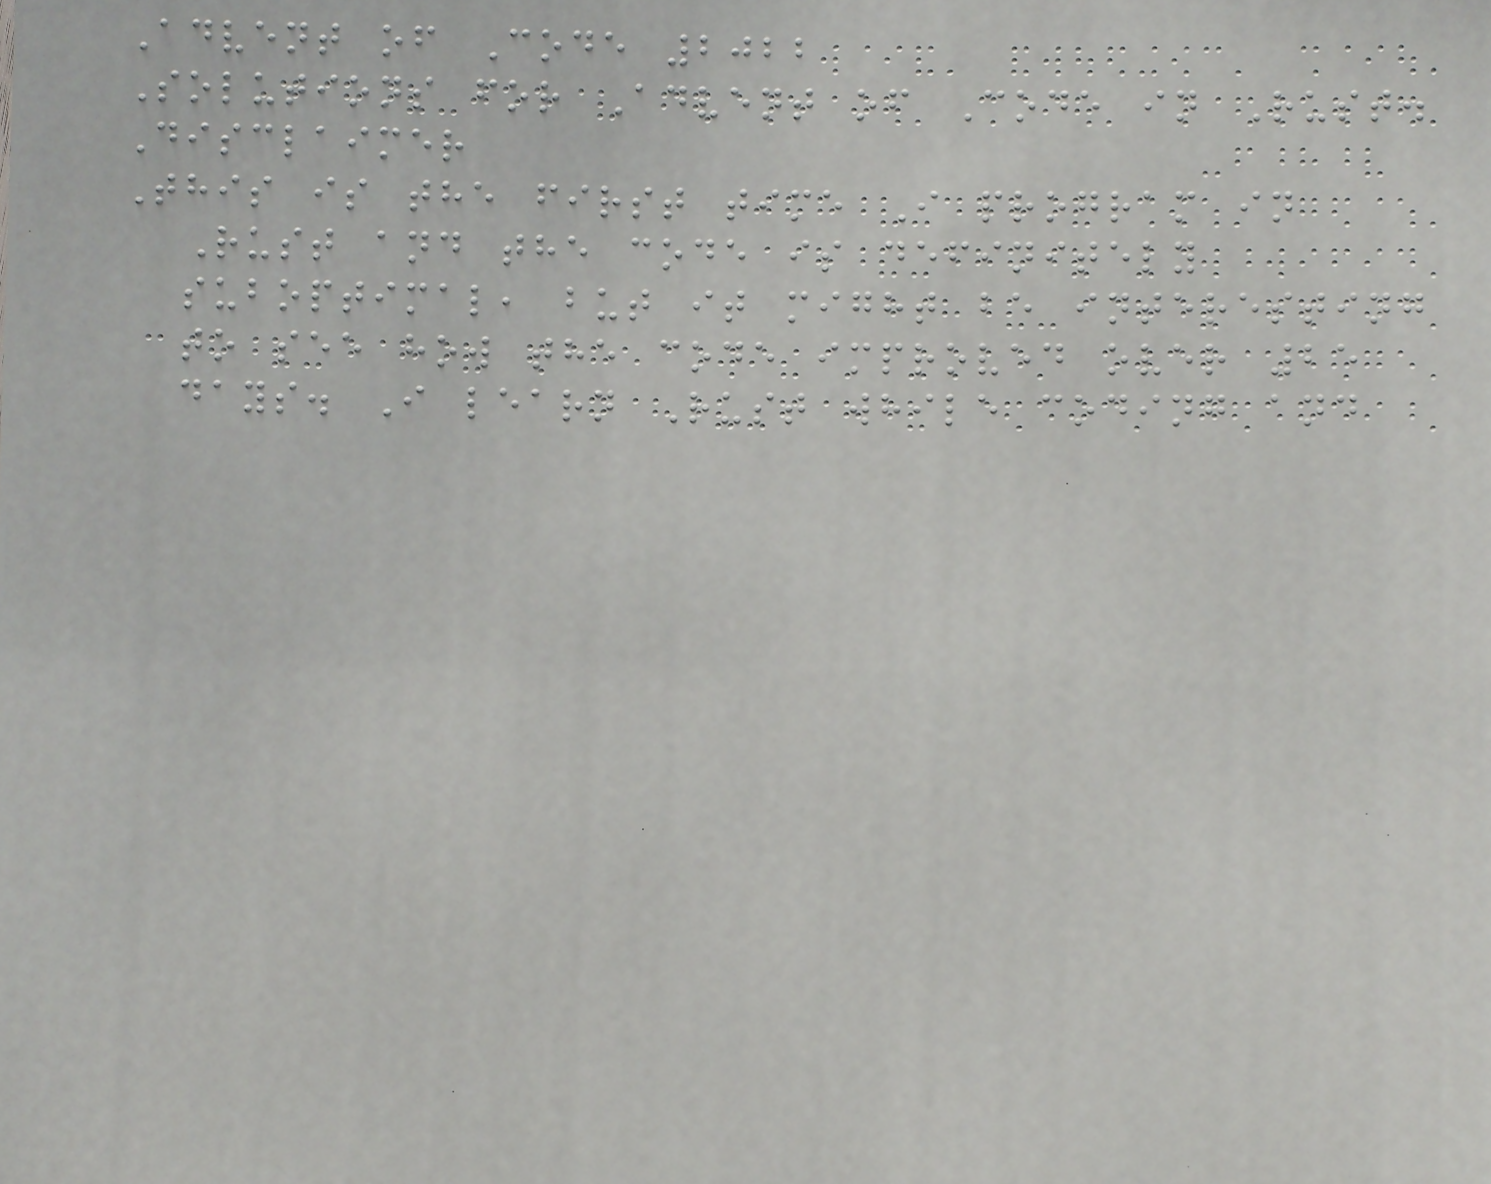Advent of Code 2022
Solutions for Advent of Code in Rust.
Disclaimer
This is the first time I program in
Rust and the code is definitely
suboptimal, but it might be interesting
to see how the code improved over 25
days. I learn Rust while coding and
